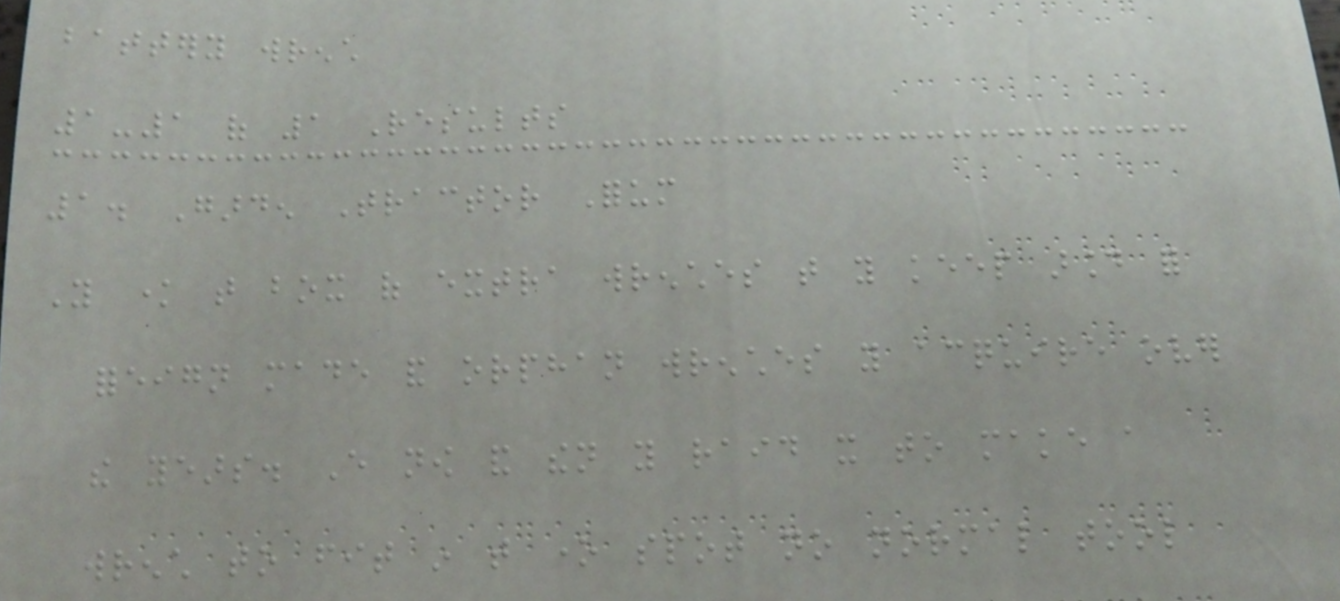battery wrench
1-1 of 1 Results
1. Garden Tractor Forum
You know that box of extra wrenches that you keep around for
foreign made and orphan wrenches you acquire over
the years. Every now and then you raid it to make a
wrench to fit in that one spot no normal tool
